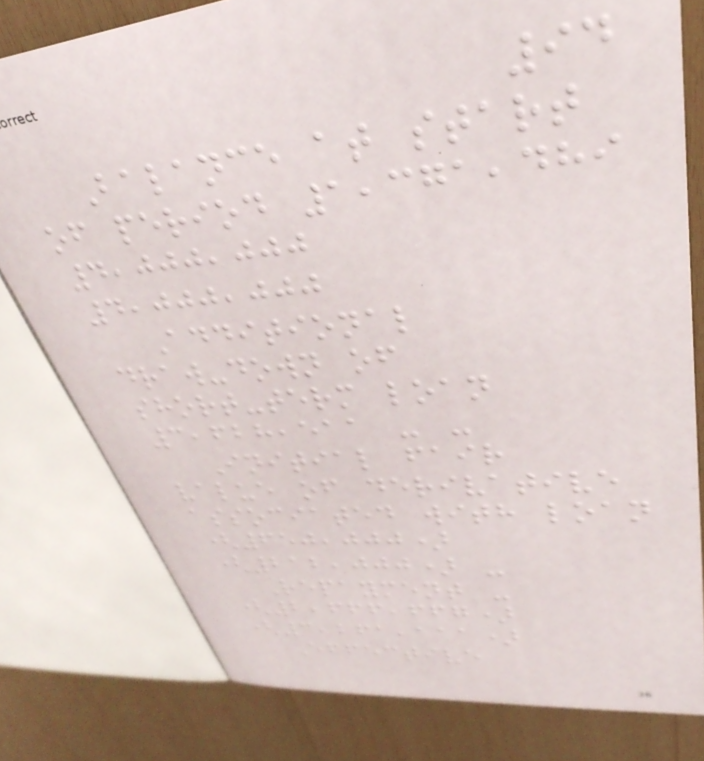94
Balance at start
of period 1,371,489
4,000,000
4,000,000
Additional
draw-down of
short-term loan
3,628,511 - -
Initial fair
value of derivative
associated with loan
(650,000)
(212,000) -
Repayment -
(2,666,667)
(3,261,111)
Effective
